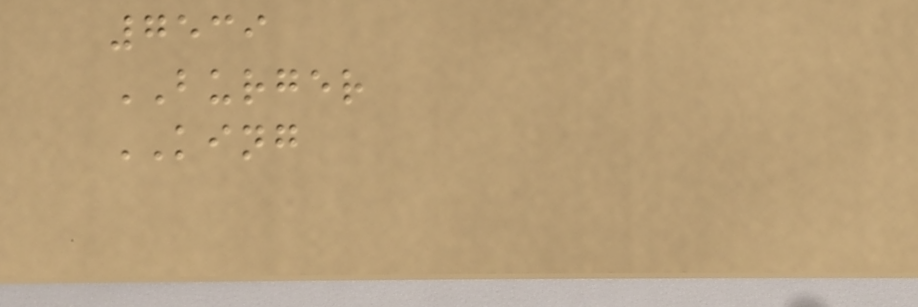7539
BURGER
KING
